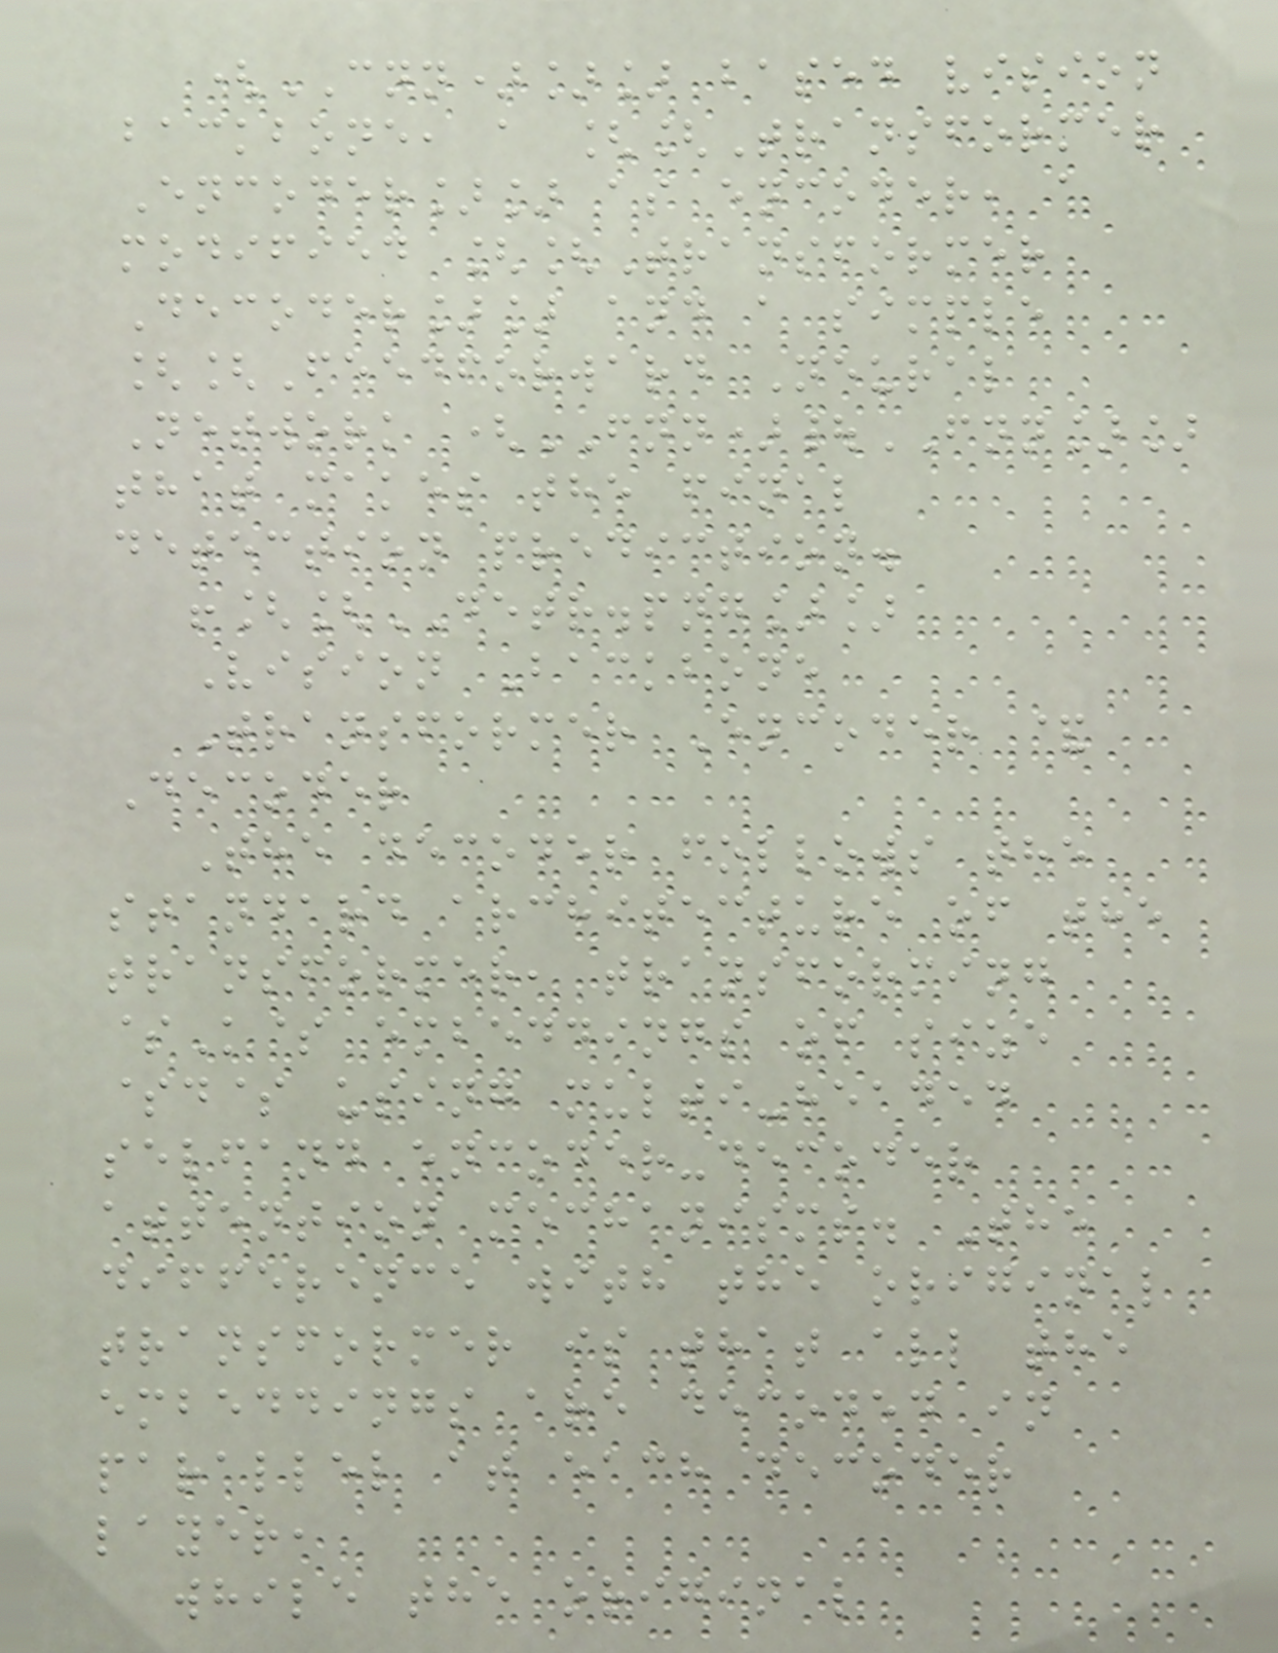(CNN)]] based vision
backbone, a [[Transformer
Encoder]] as encoder, a
modified [[Transformer
Decoder]] and a simple
[[Feedforward Neural
Network (FNN)|FNN]]
that makes the final
detection prediction.
![[DETR.png]]
Vision Backbone
Transformer Encoder &
Decoder
The decoder follows the
standard architecture of the
transformer, transforming
$K$ embeddings of size
$d$ using multi-headed
selfand encoder-decoder
attention mechanisms. The
difference with the original
transformer is that all the
embeddings are decoded in
parallel at each decoder
layer,
while the original
